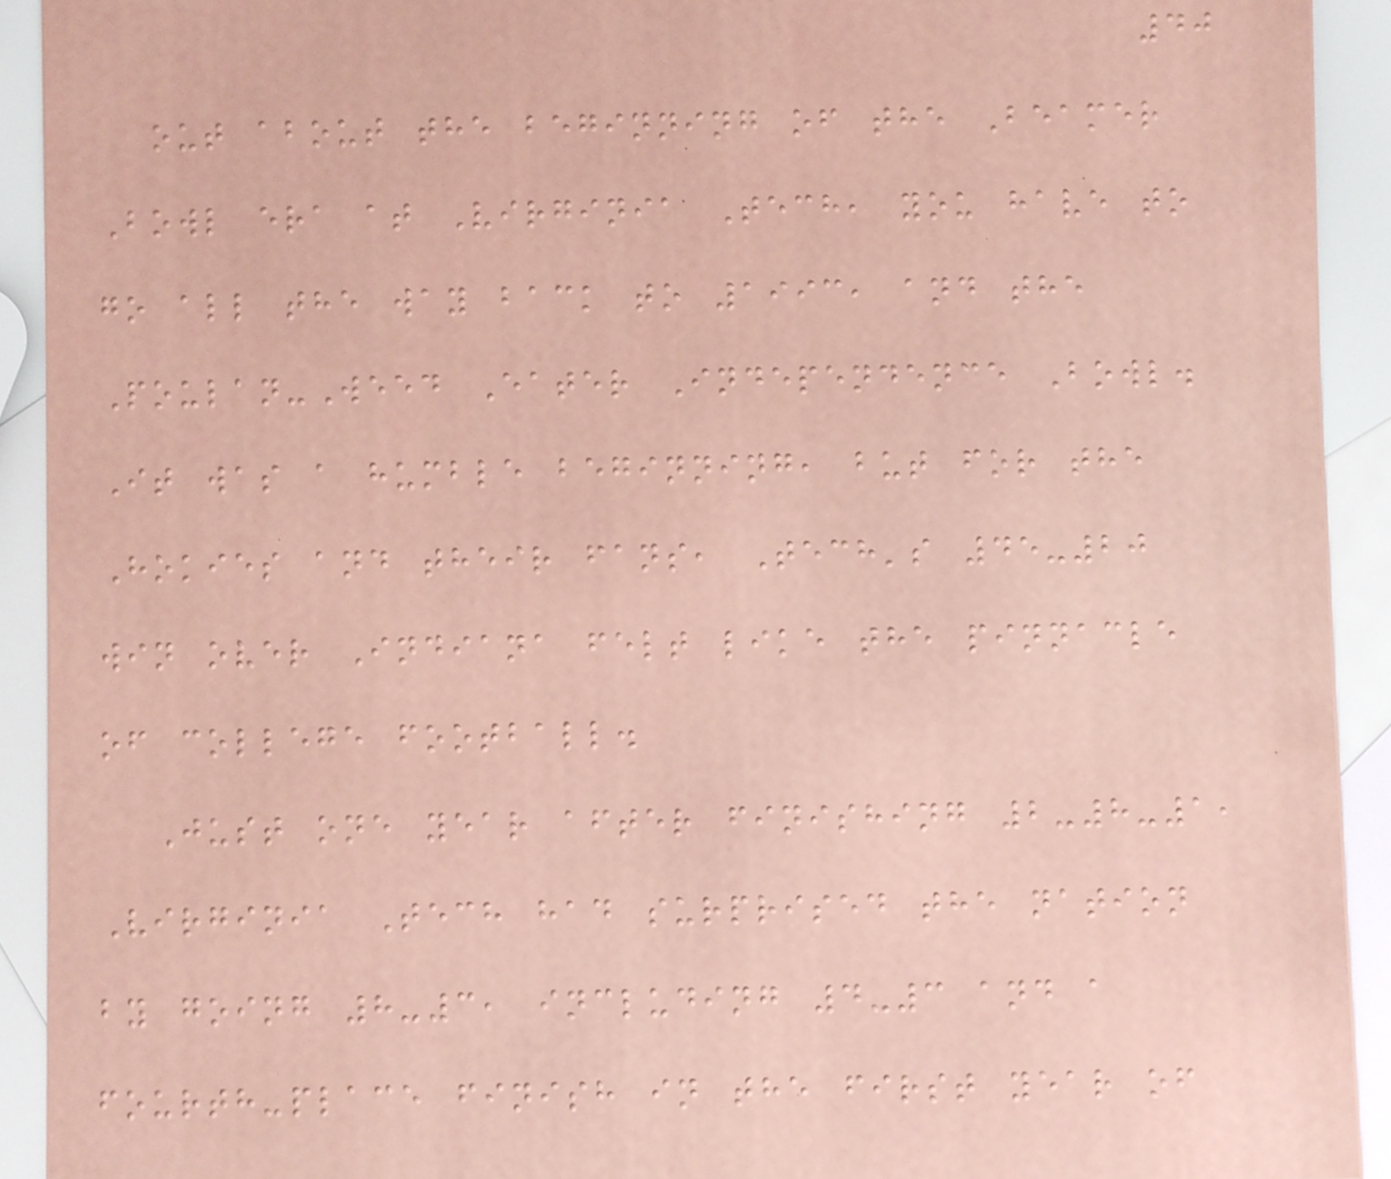40
out about the beginning of the Beamer
Bowl era at Virginia Tech, you have to
go all the way back to 1993, and the
Poulan-Weed Eater Independence Bowl.
It was a humble beginning, but for the
Hokies and their fans, Tech's 45-20
win over Indiana felt like the pinnacle
of college football.
Just one year after finishing 2-8-1,
Virginia Tech had surprised the nation
by going 8-3, including 4-3 and a
fourth-place finish in the first year of
